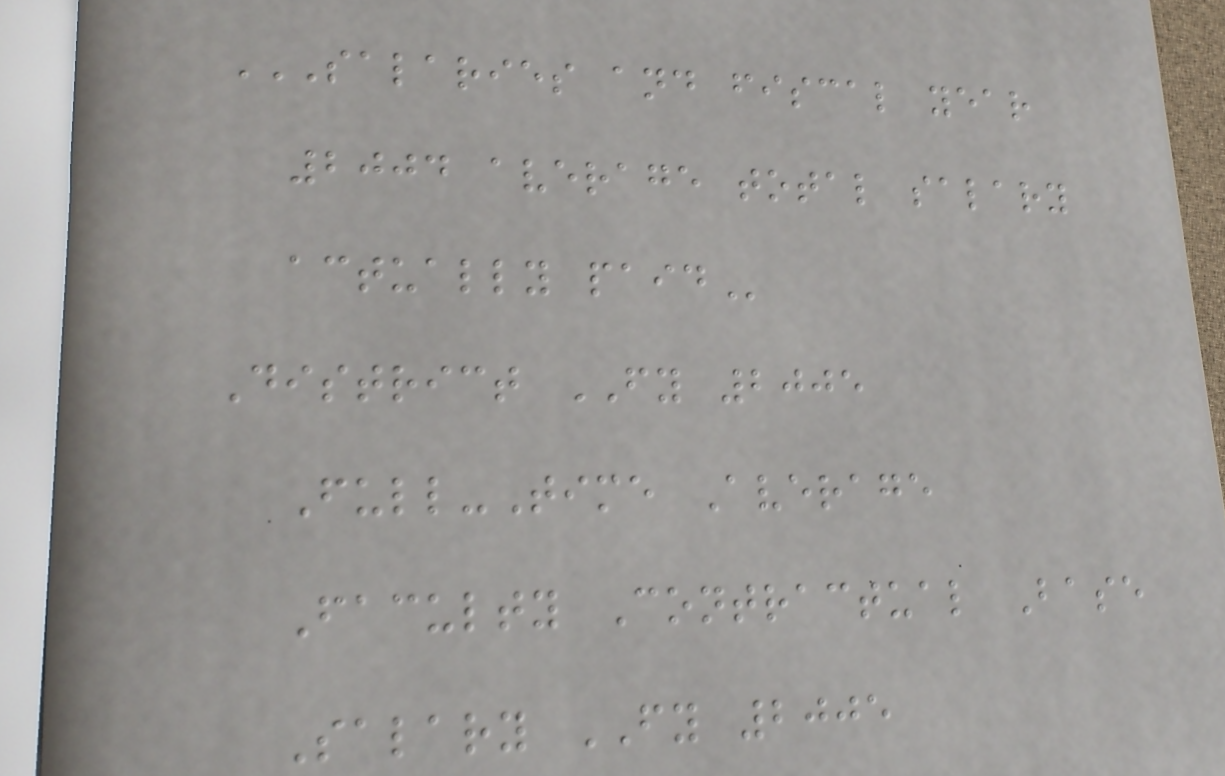SALARIES AND FISCAL YEAR
2004 AVERAGE TOTAL SALARY
ACTUALLY PAID
District FY 2005
Full-Time Average
Faculty Contractual Base
Salary FY 2005
